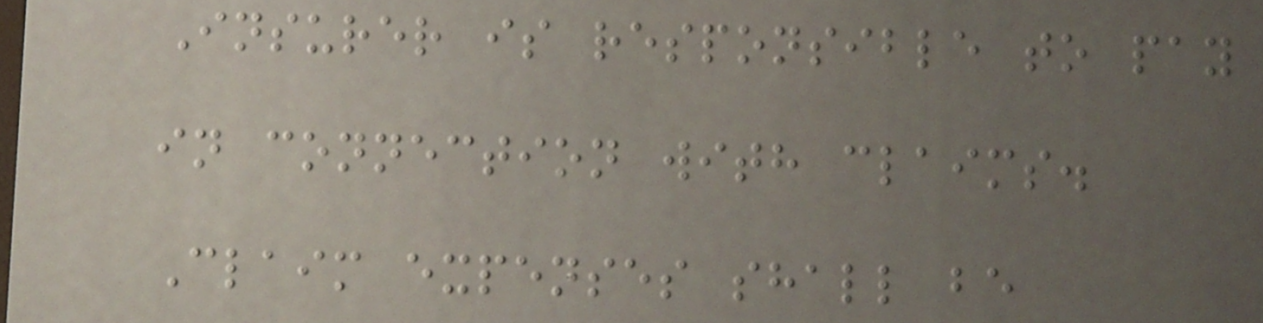Insurer is responsible to pay
in connection with claims.
Claim expenses shall be
